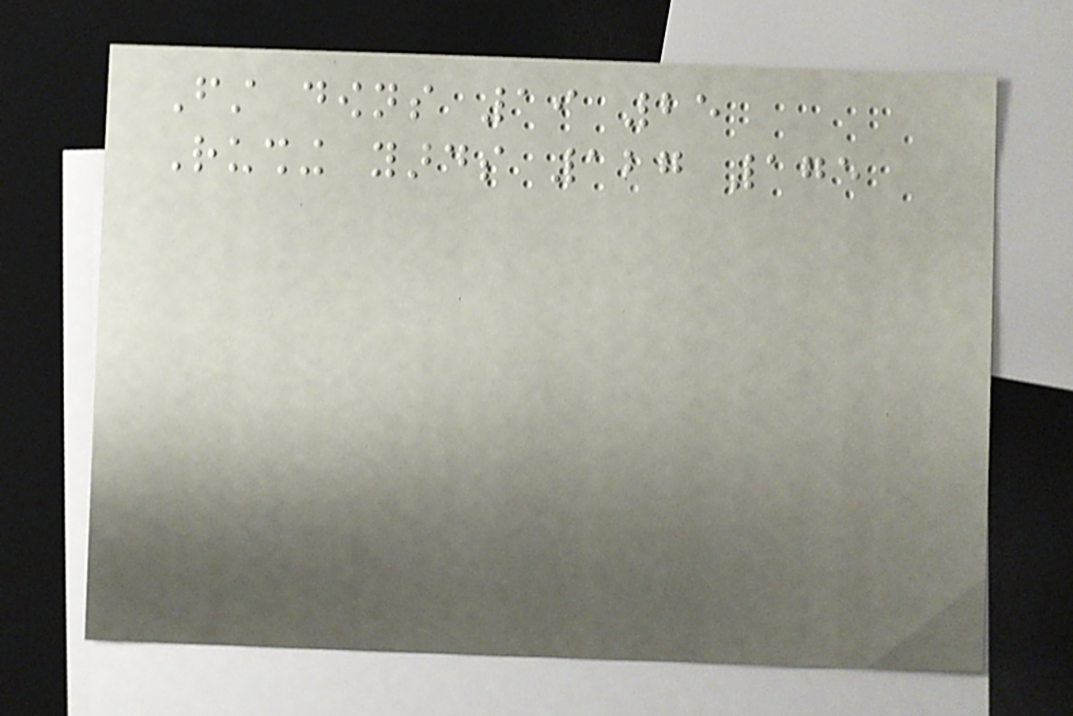First downs 19 25
Rushing yards 127 175
